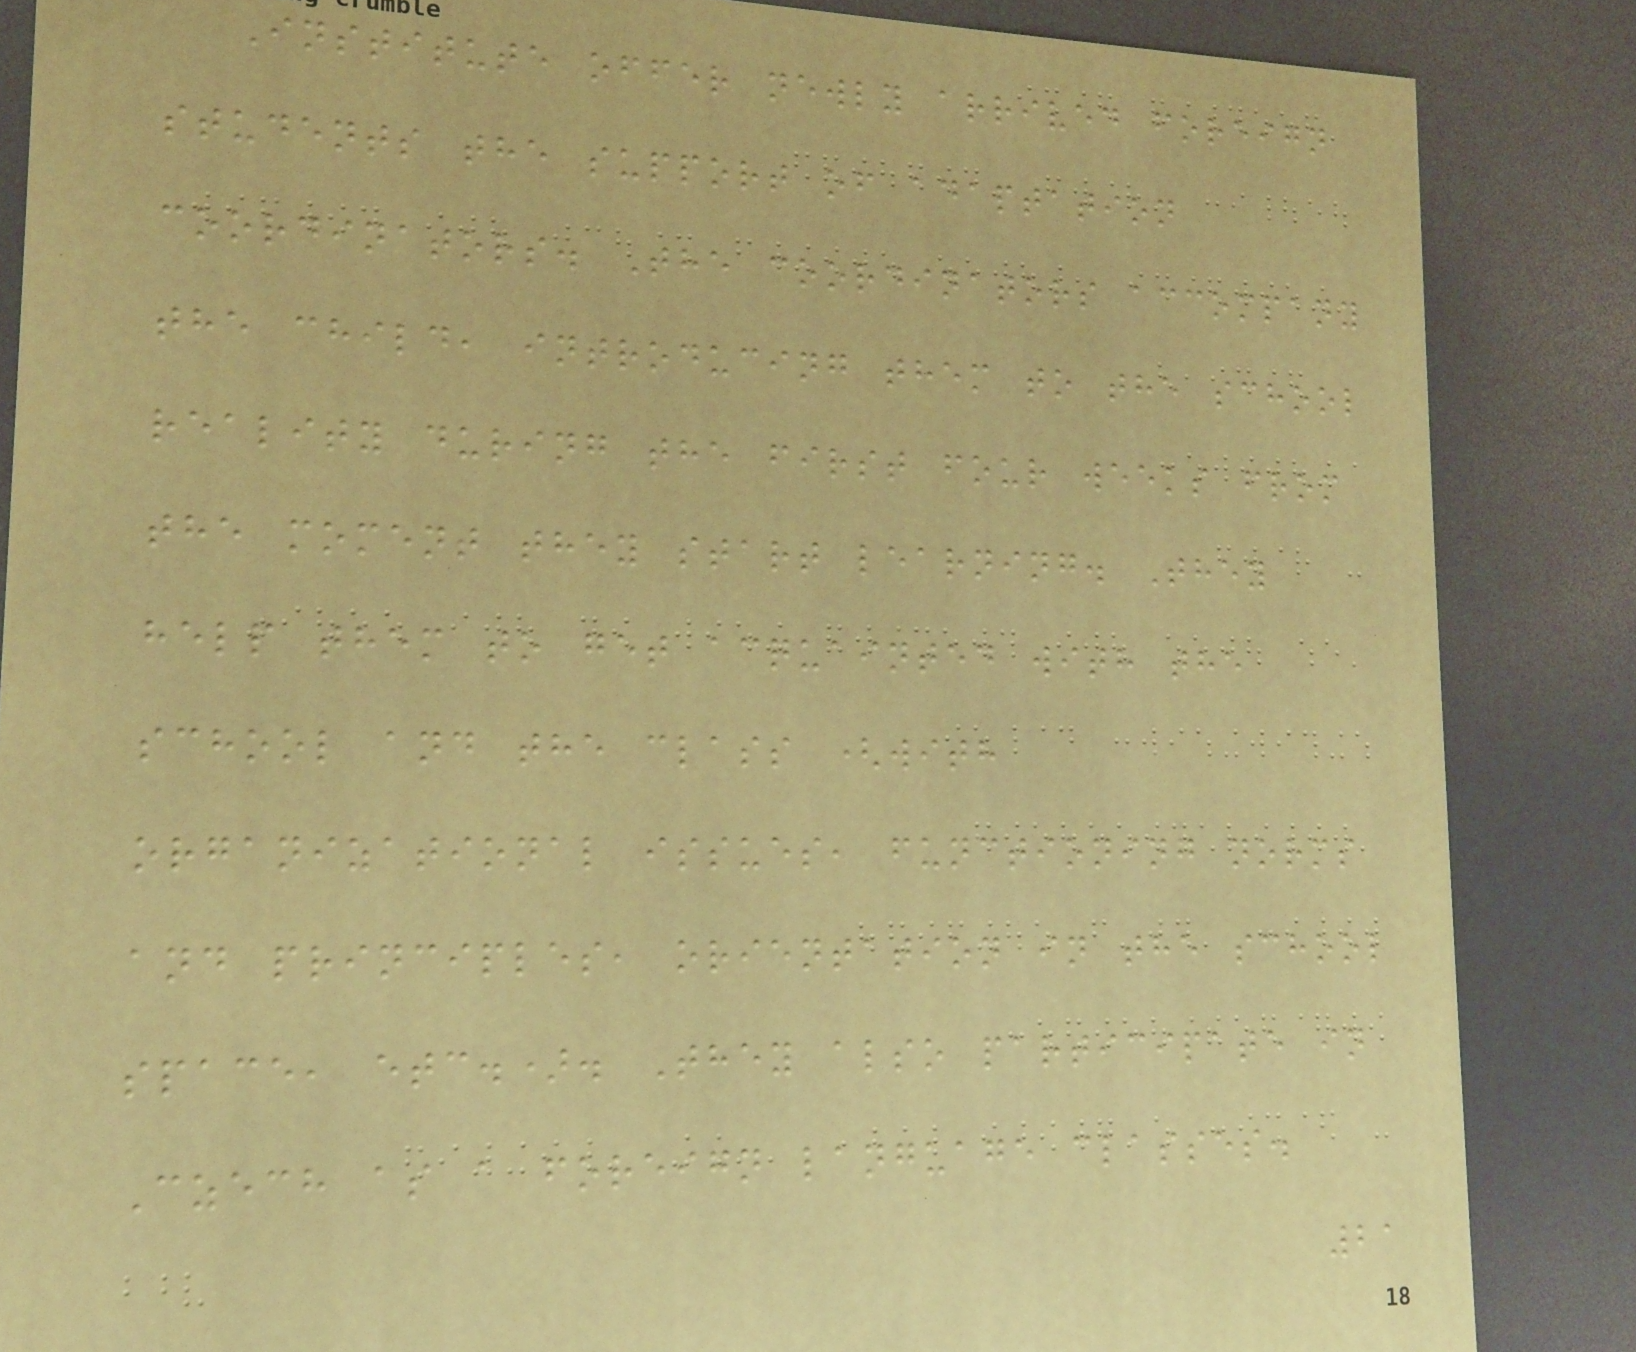Institute offer newly arrived foreign
students the support of adaptation
coordinators. The coordinators accompany
the child, introducing them to the school
reality during the first four weeks from
the moment they start learning. They
help them to get acquainted with the
school and the class (with
organizational issues, functioning norms
and principles, orientation in the school
space, etc.). They also participate in
Czech as a foreign language classes.
21
